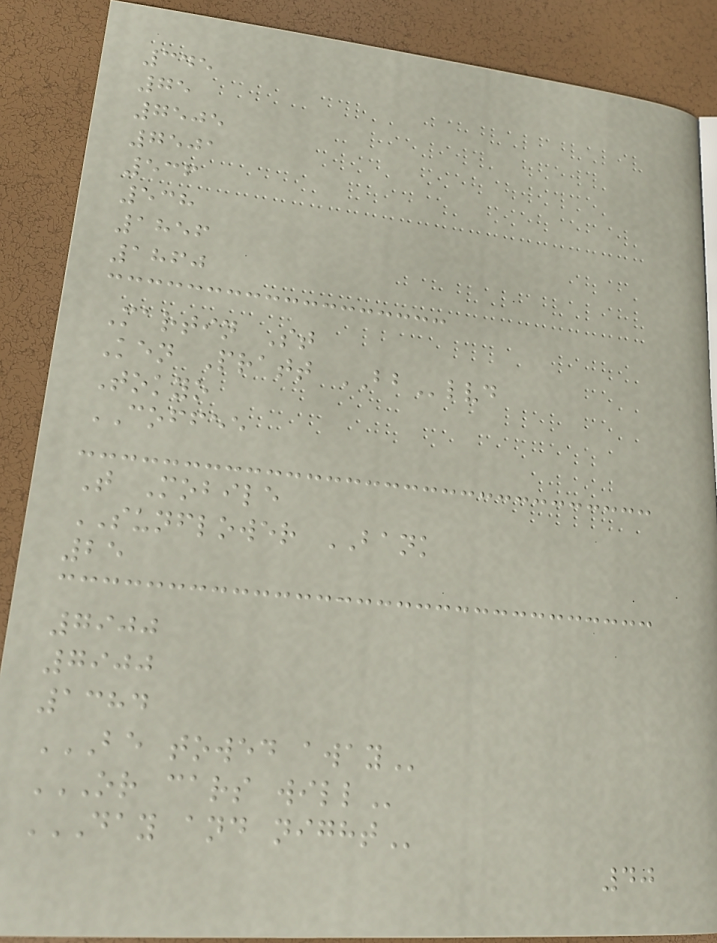345
75
7505
7501
536
538
1856
1860
Martin St
Ken Pratt BBlvd
Tokyo
COFFEE
T Mobile
SUNFLOWER BANK
25
7900
7900
1384
BE TOWED AWAY
OR CARS WILL
DAY AND NIGHT
40
